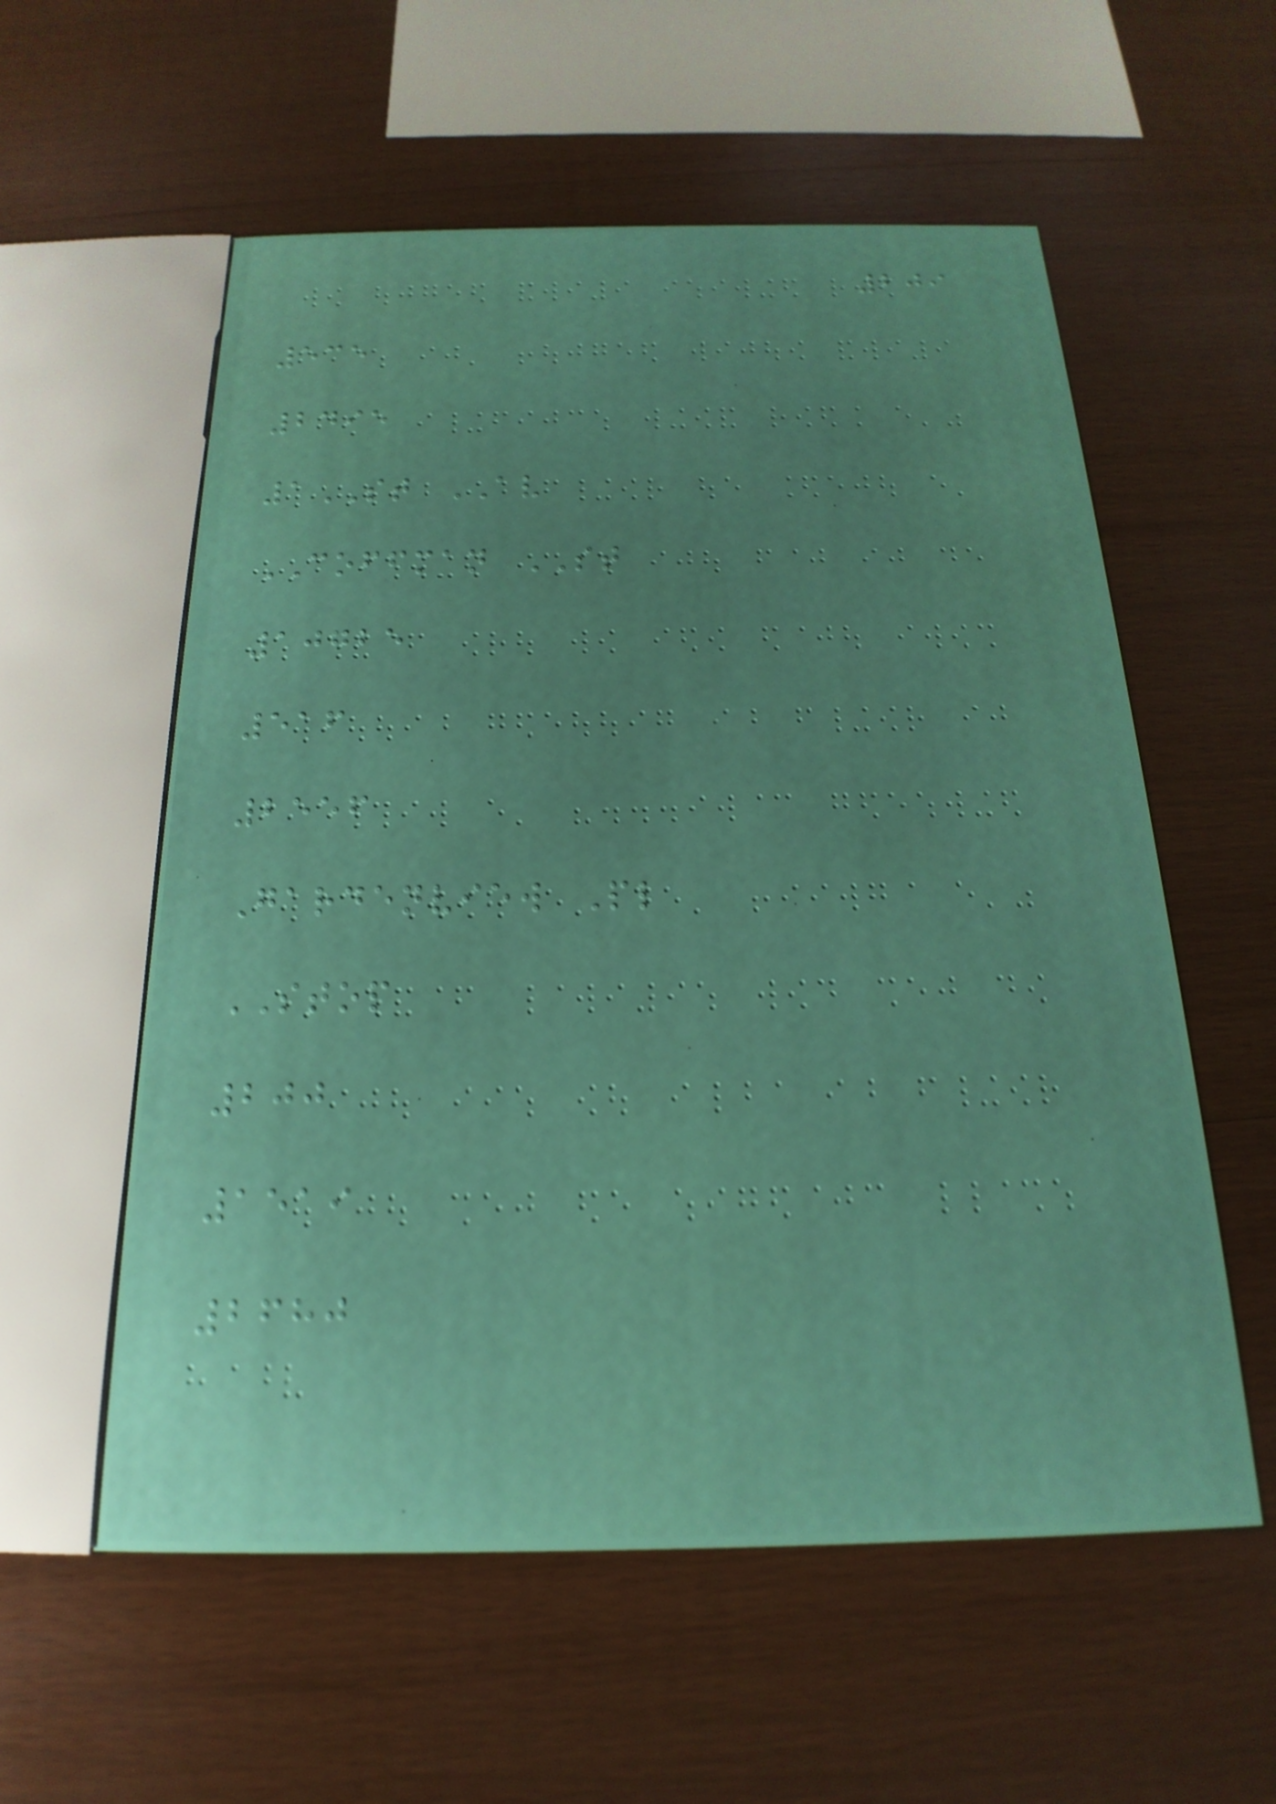209
535
2495
1ST AV
COFFMAN ST
10725
516
2556
Gardenview Pl
STOP
200
1519
2680
